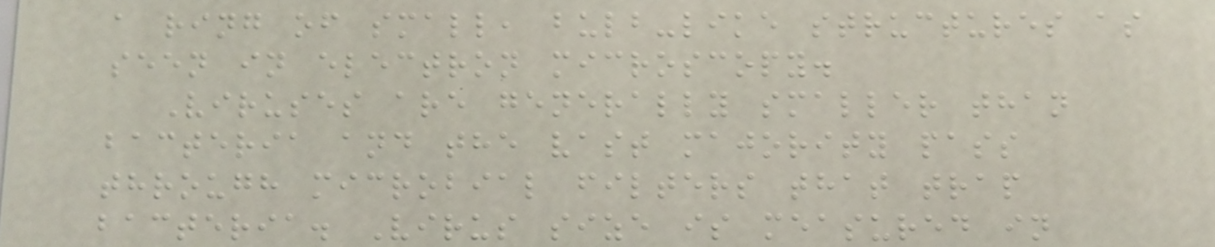a ring of small, bulb-like structures as
seen in electron microscopy.
Viruses are generally smaller than
bacteria and the vast majority pass
through microbial filters that trap
bacteria. Virus size is measured in
